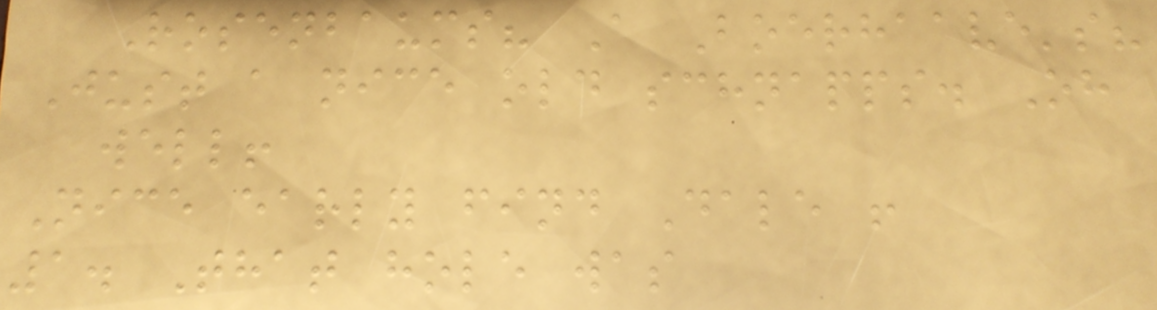Rosenbaums? A Boerhaave's?
Just a nice old schnapps. Oh
well!
Nice early find Dale !
1. That hole was
